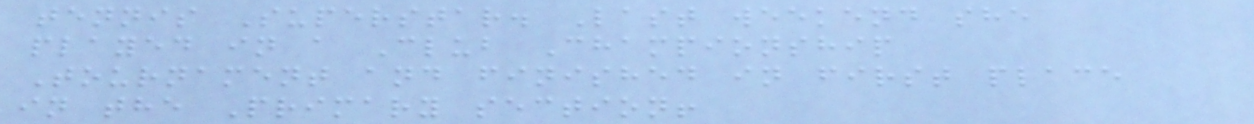tennis Superstar. Last weekend she
played in a Club Championship
Tournament and finished in first place
in the Primary section!
